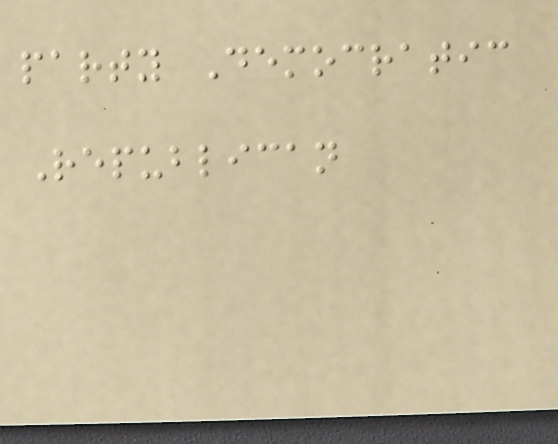party Democratic
Republican
